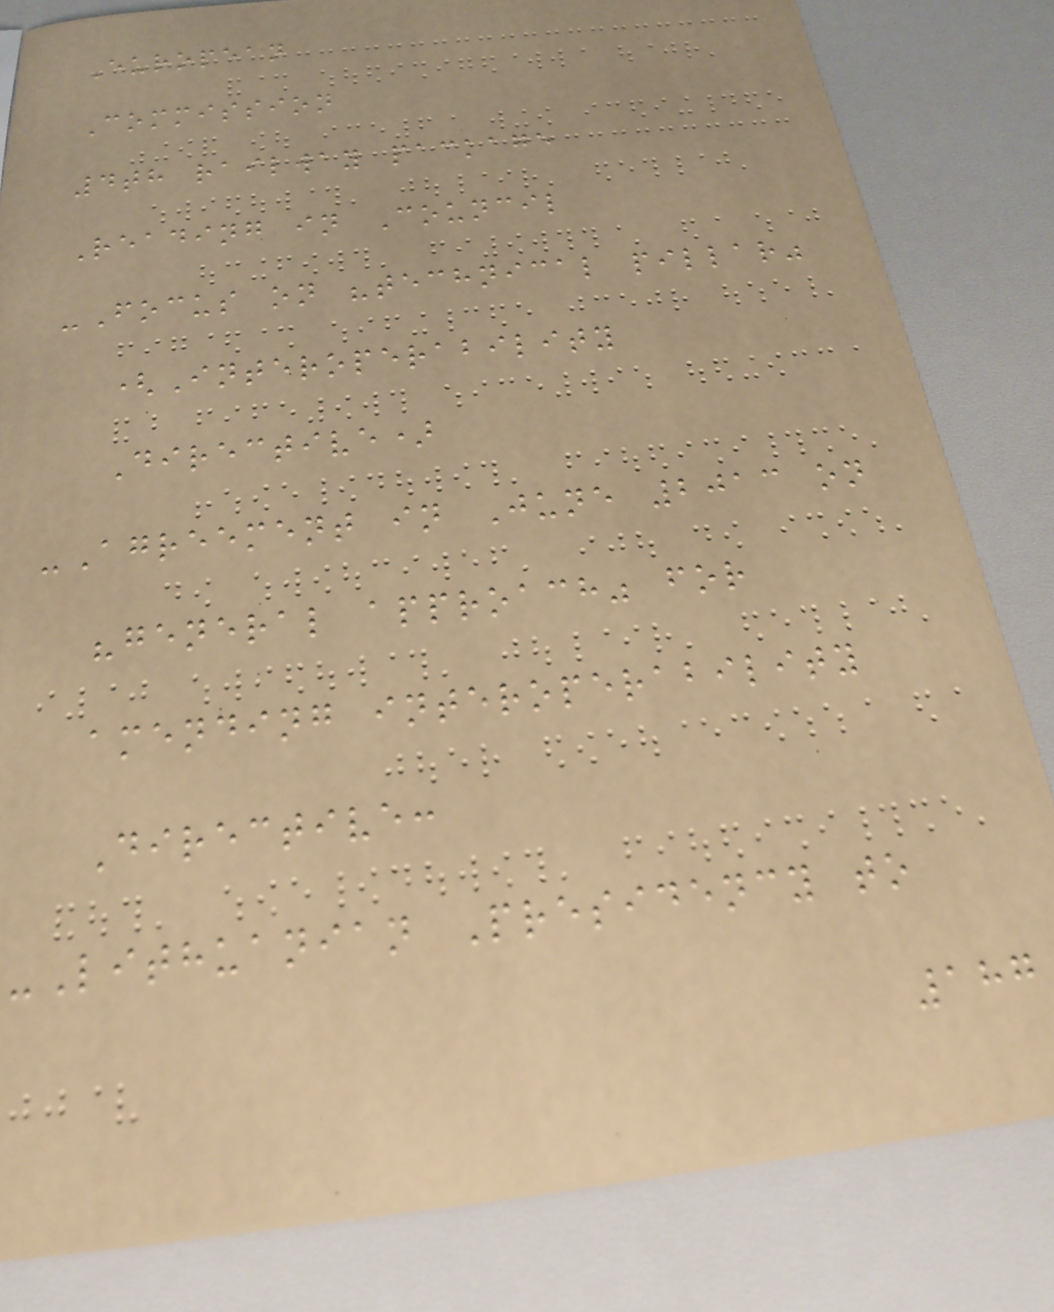European
Commission
4th railway package
Reading in Council
-Focus on "technical pillar"
(Interoperability
Directive)
-Agreement in June 2013 on
"general approach" for
amending interoperability
Directive:
-Lithuanian Presidency to
187
